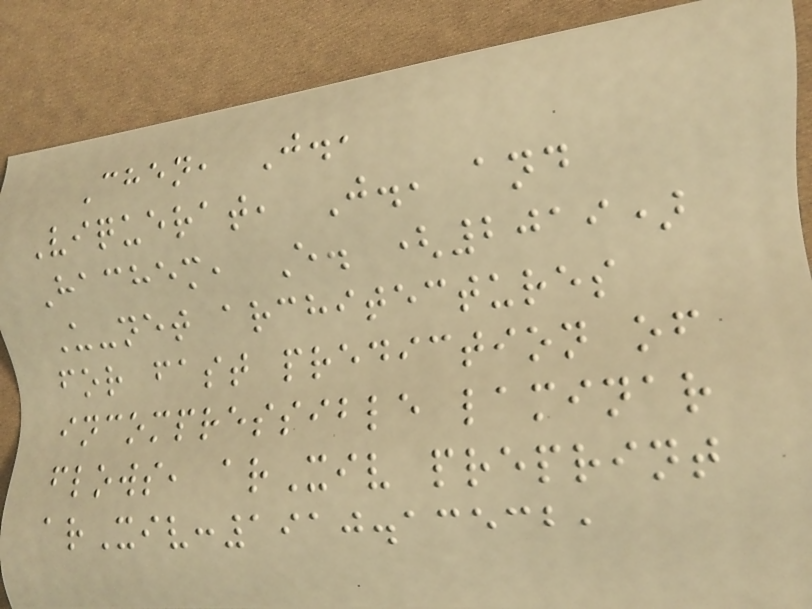Chen, J.,
Viquerat, J., and
Hachem, E. (2019)
U-net architectures
for fast prediction of
incompressible laminar
flows, arXiv preprint
arXiv:1910.13532,
